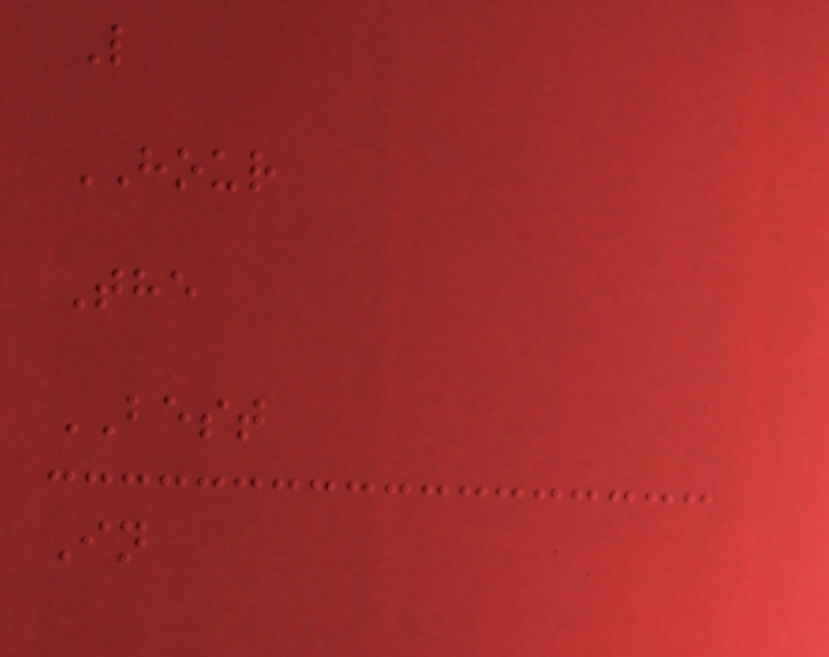L
HOUR
The
BEST
In
